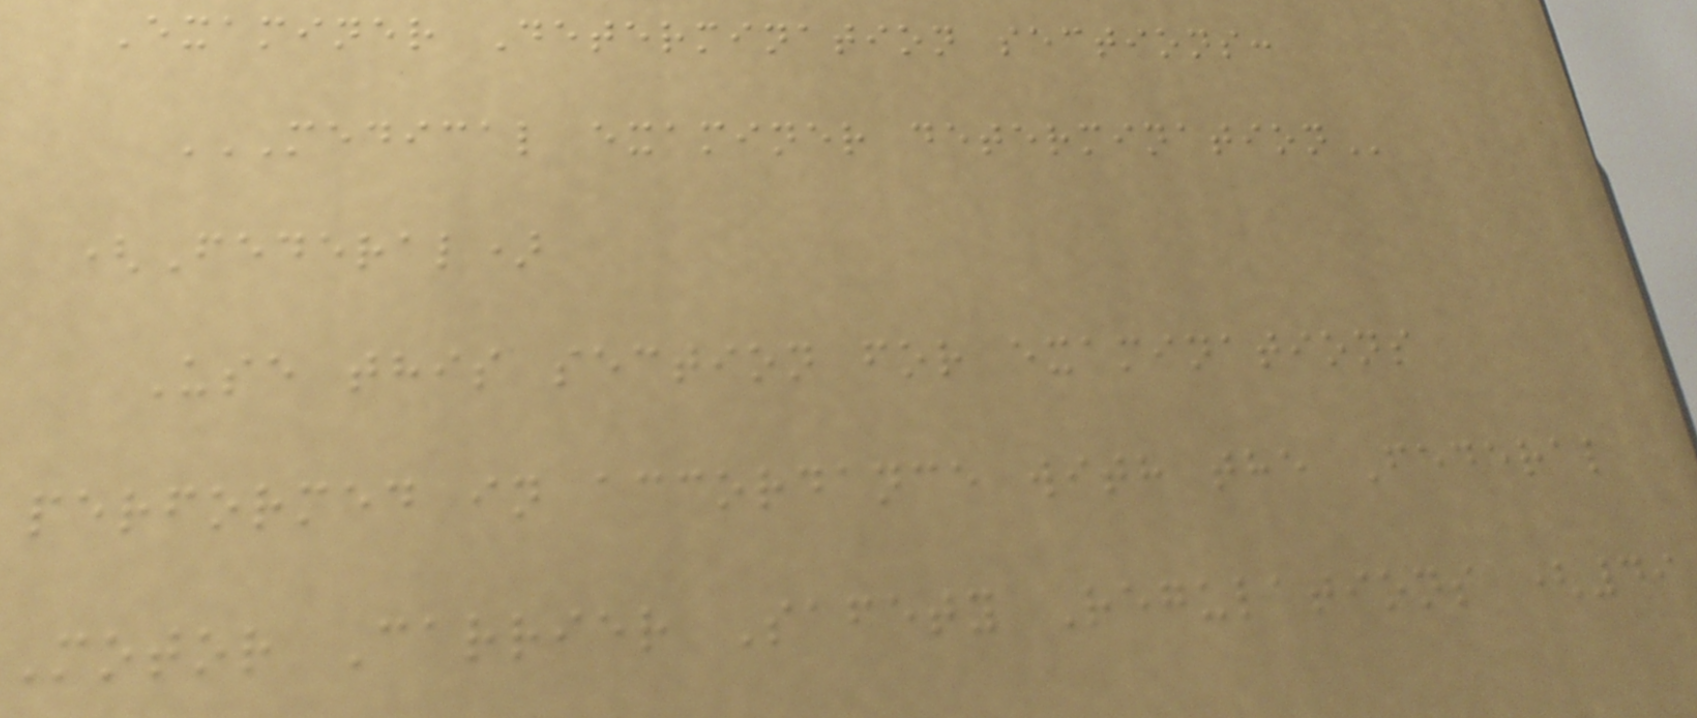Examiner Determination sections:
MEDICAL EXAMINER DETERMINATION
(Federal)
Use this section for examinations
performed in accordance with the Federal
Motor Carrier Safety Regulations (49
